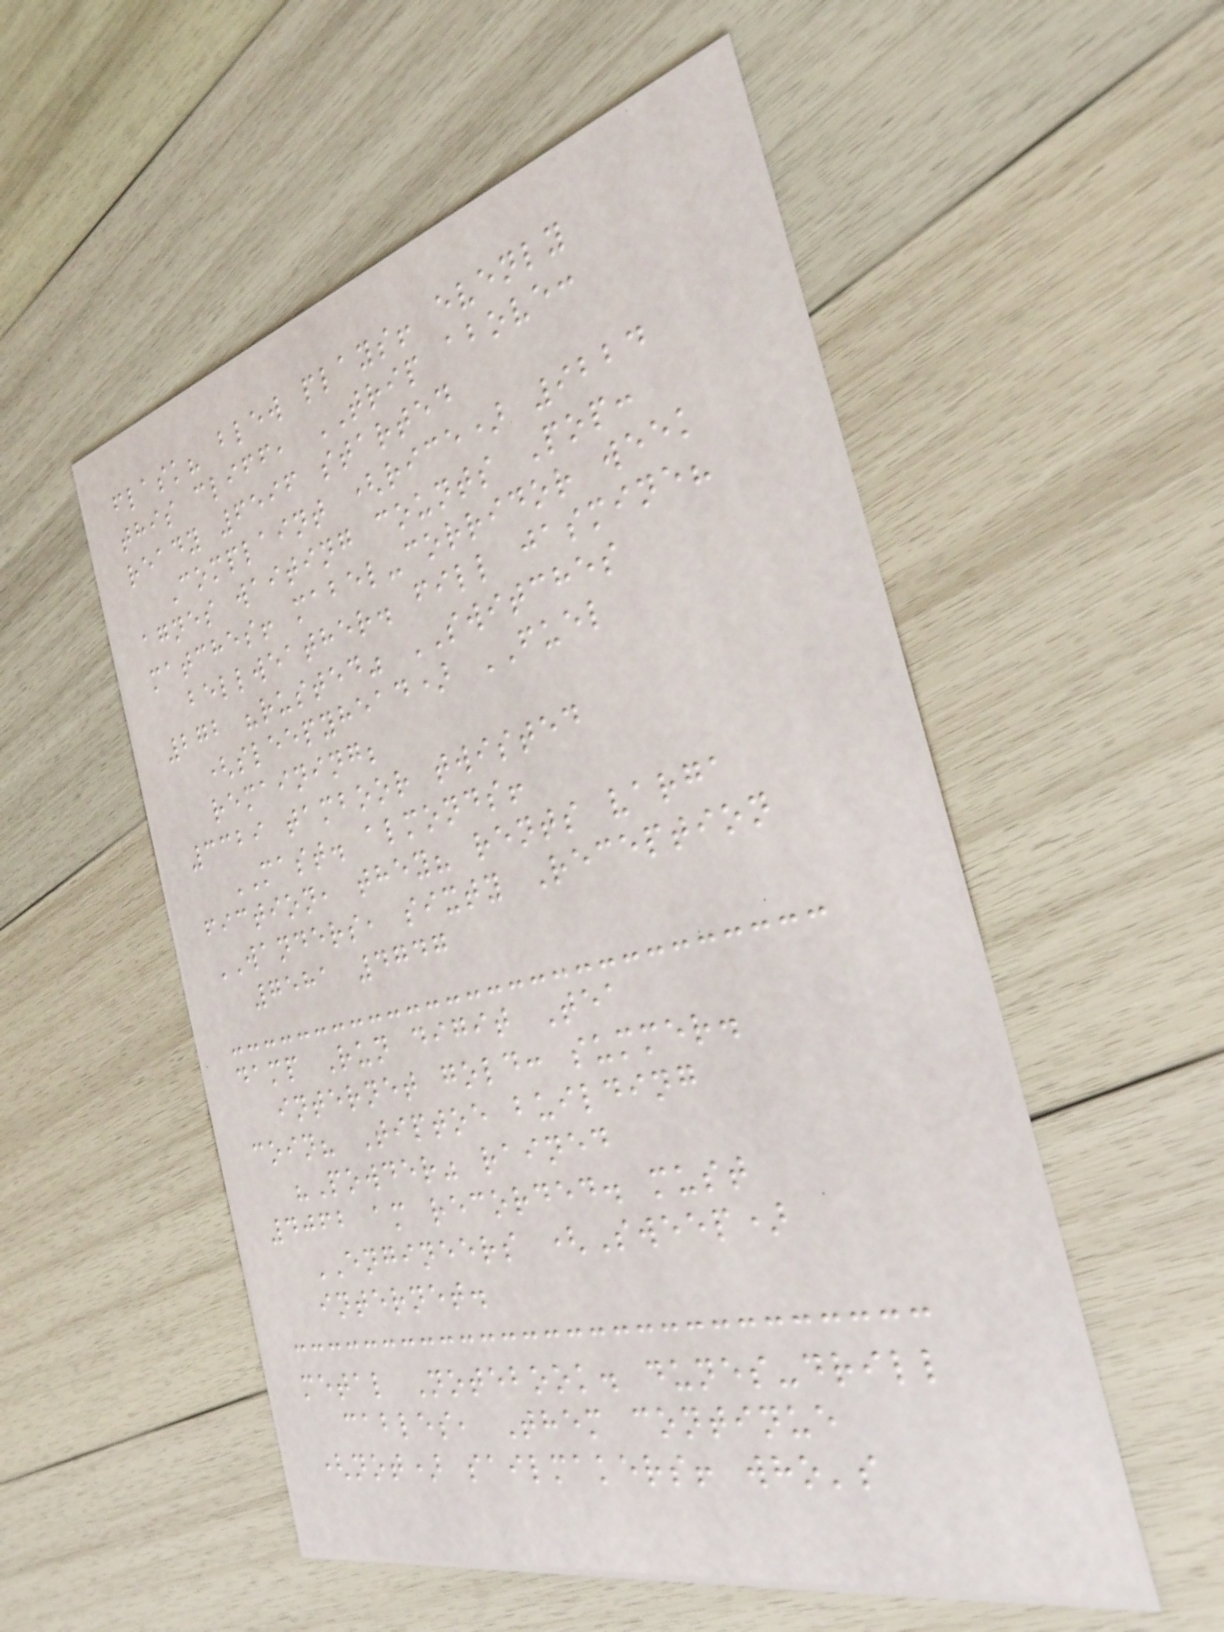flask? blew plays! evenly
this cliff, TRIP above:
ready 6596 started
Complaint (rice) 9224
agnes waiting counts Pop:
matches! mabel-corridor week
bellweather. fill jasmine?
272 "rusted" SWITCHES
(sleepyhead) FUEL
remaining;
3329 tamboor twisted
MAST. almonds!
fiction, they? rents varga
WANDERS, sixty Reception
7581 4747
damp Run digit Tea
internet gold: summer.
coin? Tiptoe building
"Powder" rained
4062 am recorded. must
ENGINEERS (Sweep)
internet.
metal Notebook. dunes-drill
cables, Them continue
(not) sailmakers! who's
